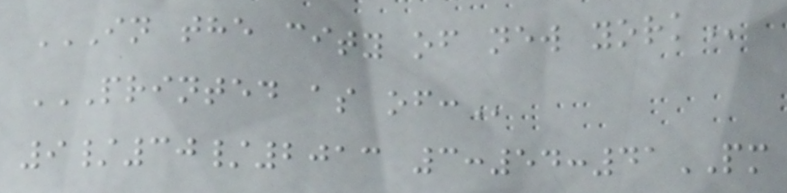IN THE CITY OF NEW YORK
PRINTED AS OF:
9/30/2013 3:54:41PM
